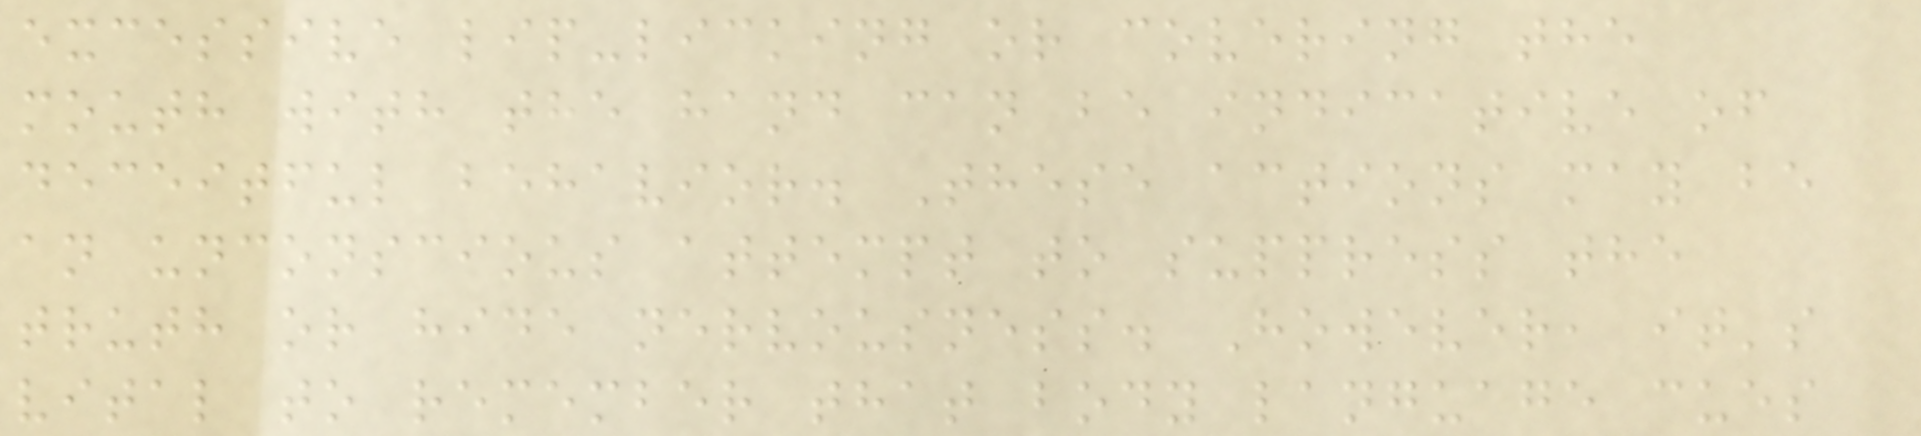excessive lip-licking or covering the
mouth with the hand can be indicative of
deceitful behavior. These actions may be
an unconscious attempt to suppress the
truth or hide nervousness. However, it's
vital to remember that body language cues
